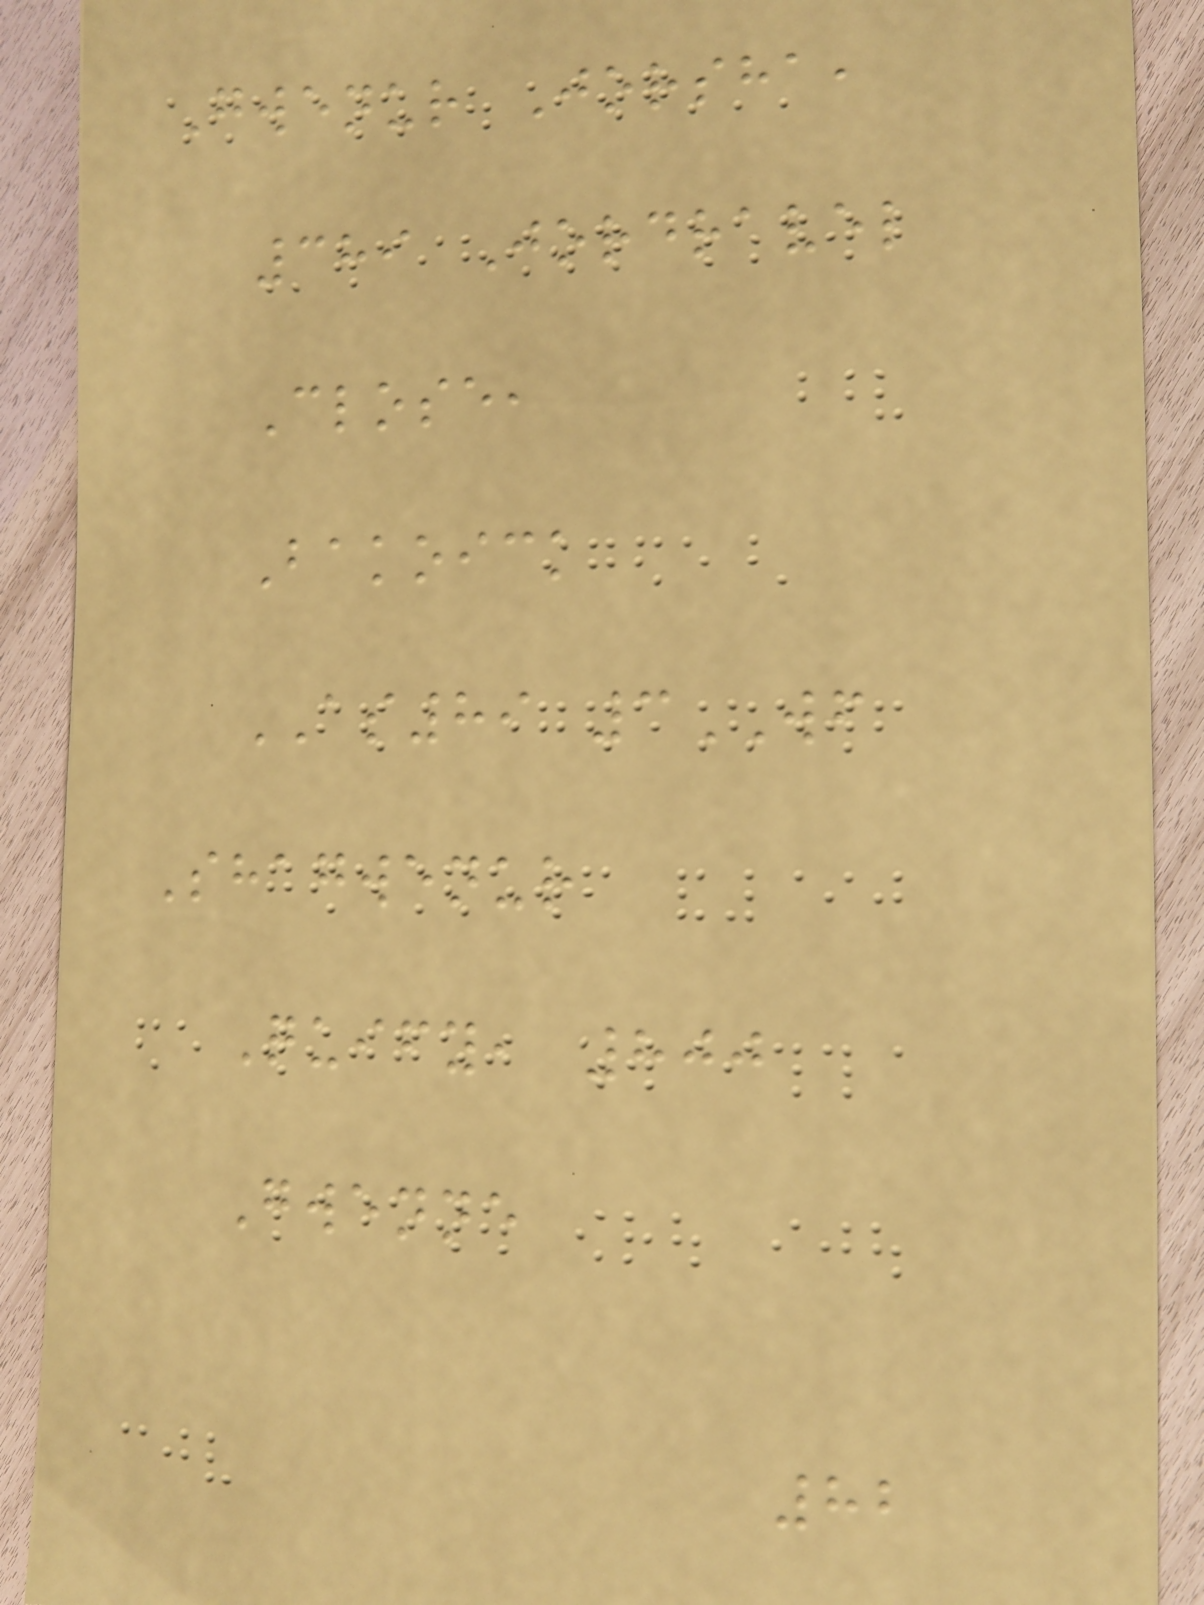Gwenur Jorsha,
389 Jordravel
Close,
Bakoick
AS89 3WF
Shagwenur
Quify, 800
Gwenne
82
